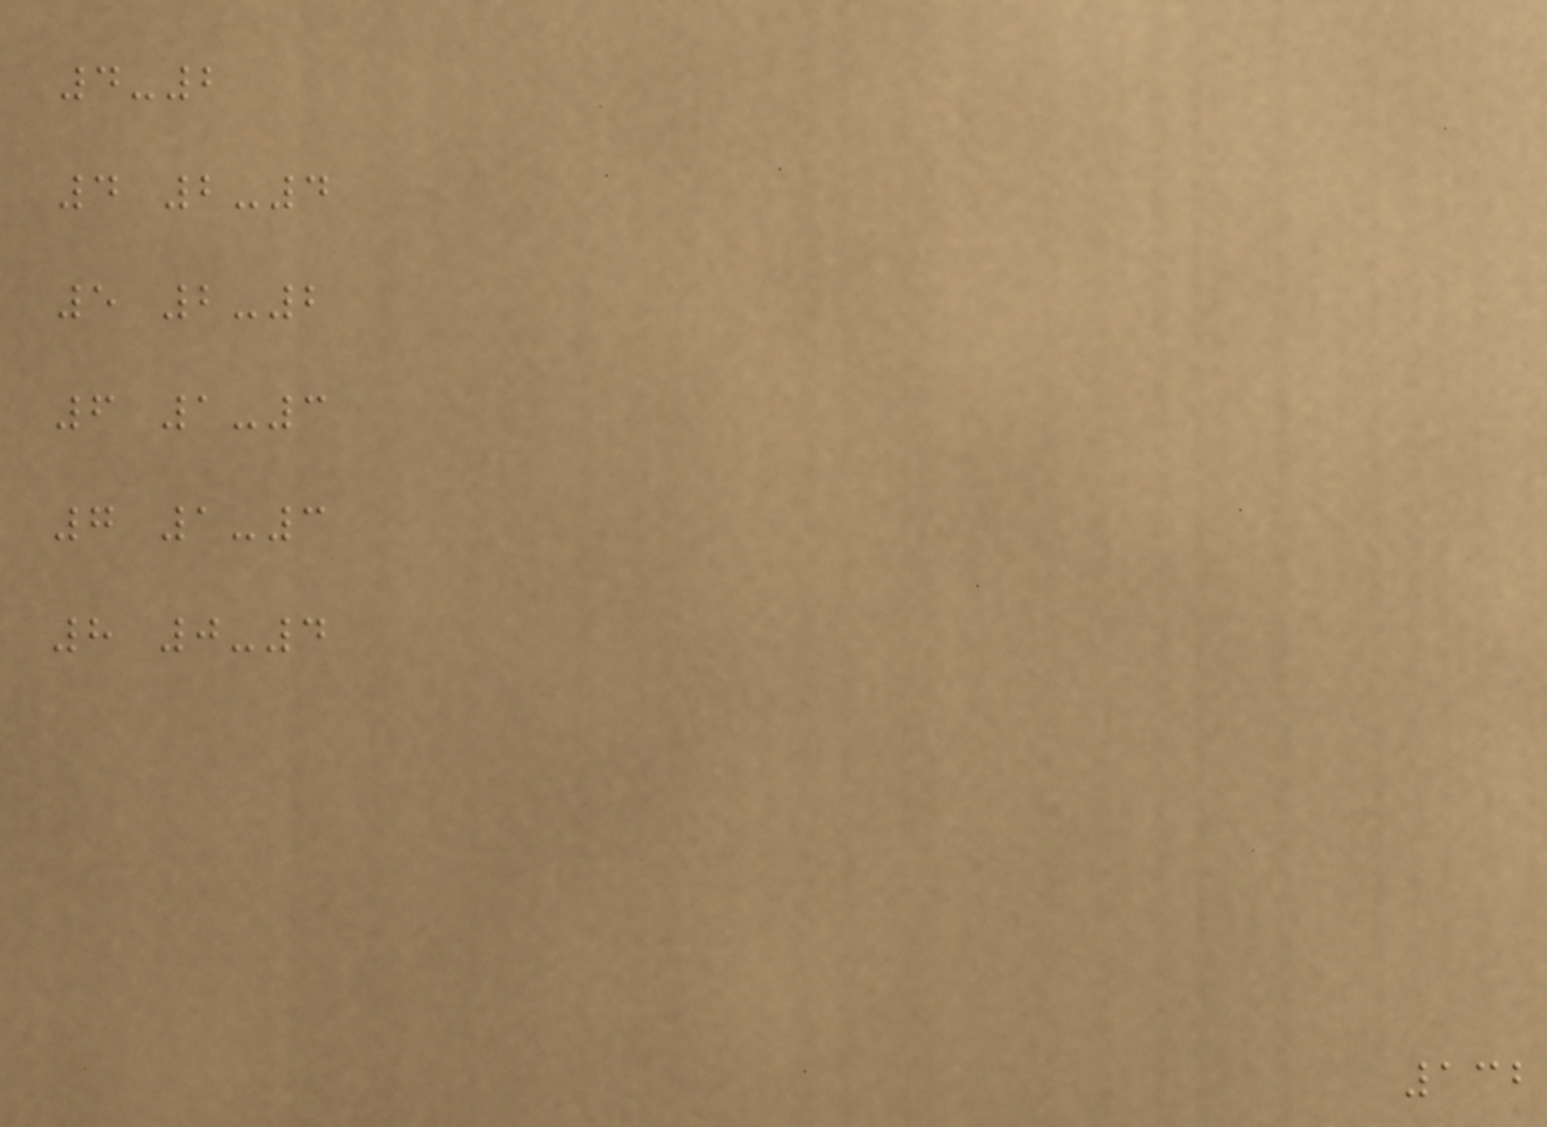4-2
4 2-4
5 2-2
6 1-3
7 1-3
8 0-4
132
